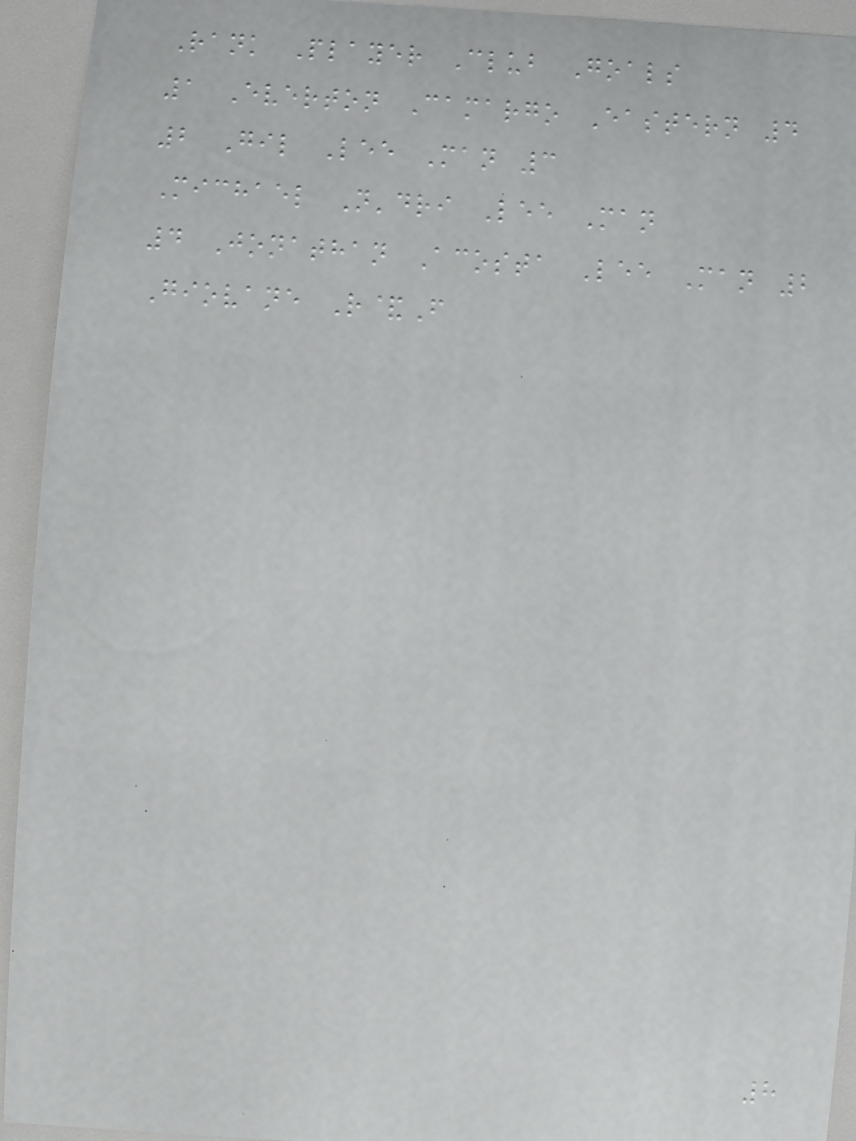Rank Player Club Goals
1 Everton Camargo Eastern 4
2 Gil Lee Man 3
Michael N'dri Lee Man
4 Jonathan Acosta Lee Man 2
Giovane R&F
8
